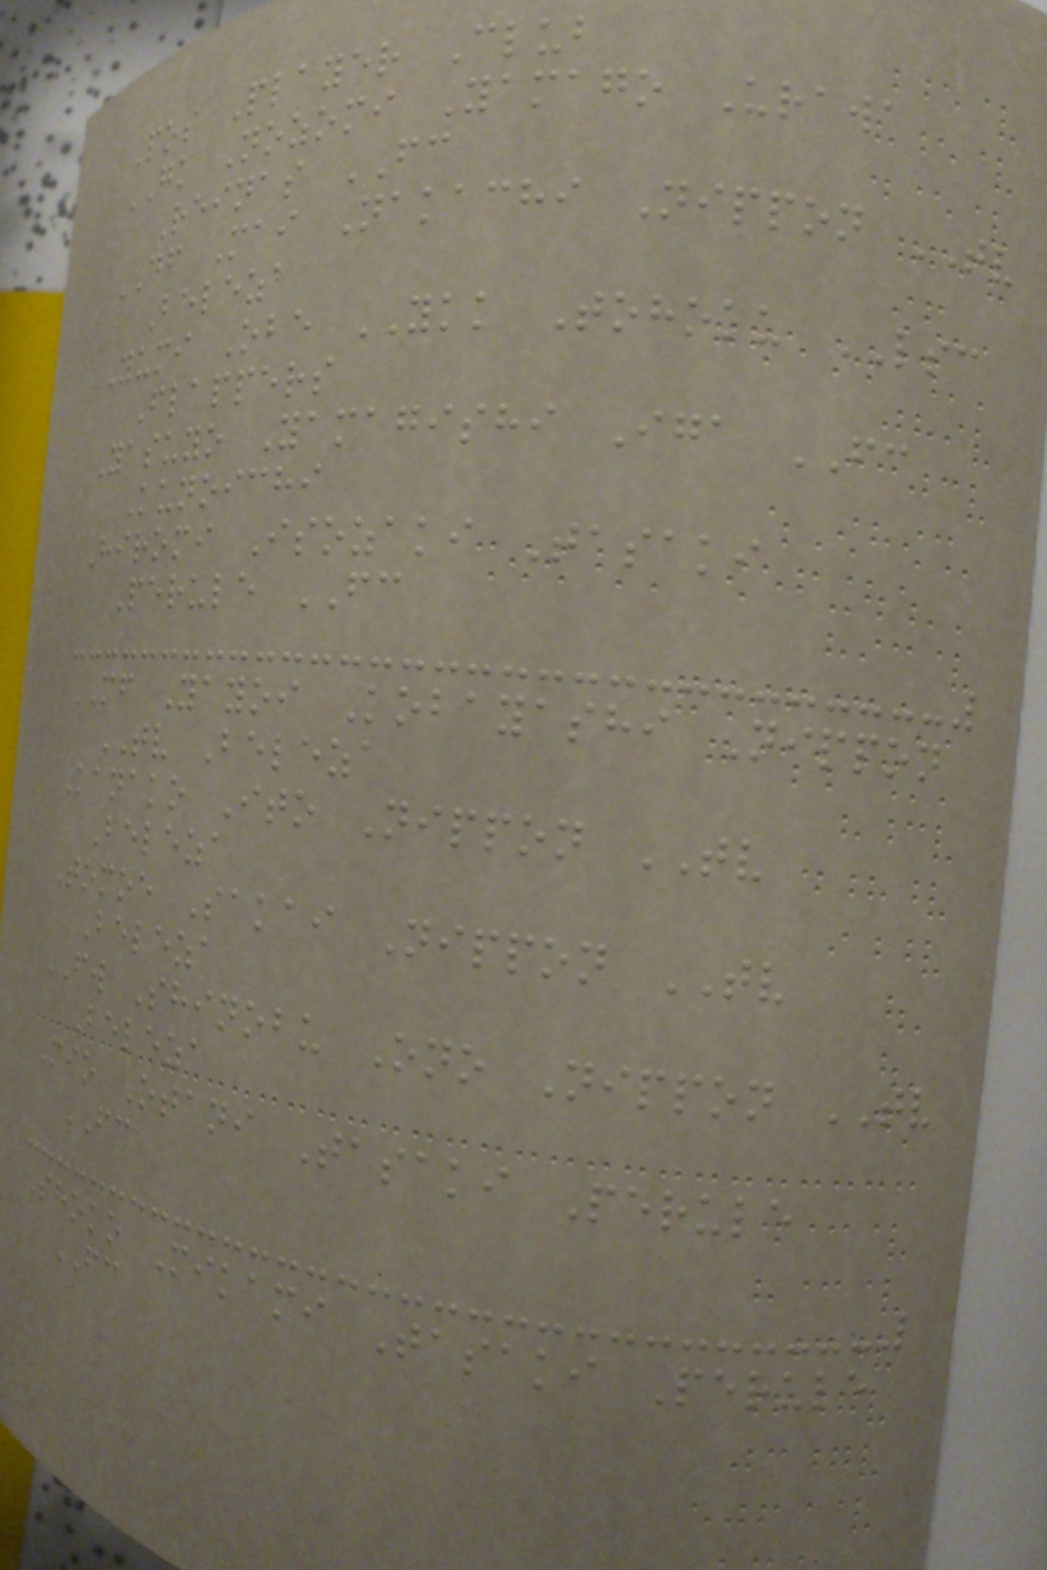Pos Player Club
GK Nozomi Yamago Urawa
Reinas FC
DF Mai Nakachi Nippon TV
Beleza
Yumi Obe YKK Tohoku LSC
Flappers
Yasuyo Yamagishi Iga FC
Kunoichi
Hiromi Isozaki Tasaki
Perule FC
MF Yayoi Kobayashi Nippon
TV Beleza
Kanako Ito Nippon TV
Beleza
Tomoe Sakai Nippon TV
Beleza
FW Shinobu Ono Nippon TV
Beleza
Mio Otani Tasaki Perule
FC
Shoko Mikami Tasaki Perule
FC
